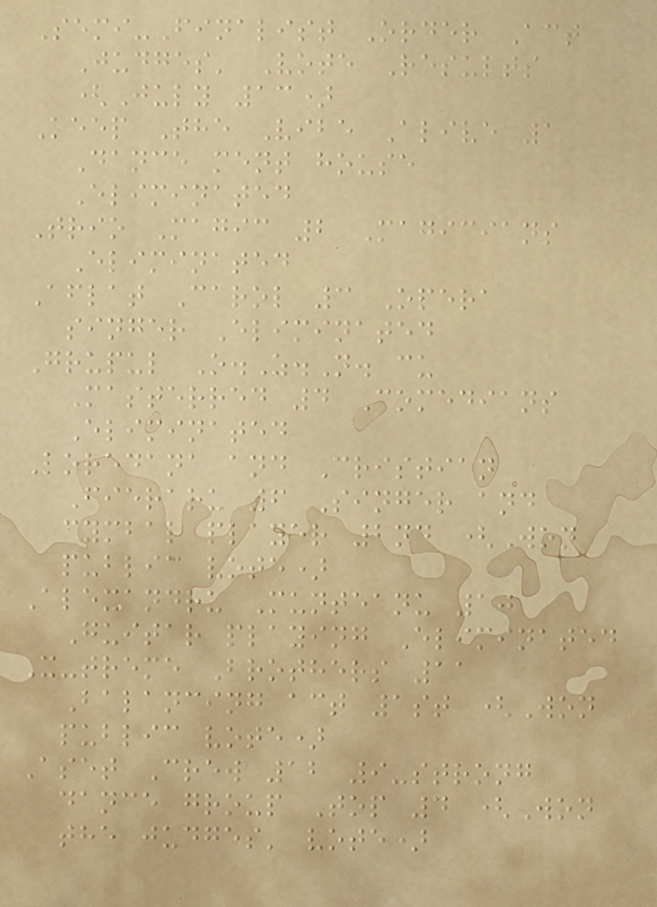Semi-Finalist Order Act
Judges' Vote Results
(July 13)
Keep The Vibe Alive 1
Dance ment house
Eliminated
Trio Magic 2 Magicians
Eliminated
Aflat Carol 3 Opera
singer Eliminated
Grupul O.Z.N. cu
Masterred 4 Comedians
Eliminated
Loredana and Cristian
Fieraru 6 Singer and
cymbal player 2nd (Won
public vote)
Alexandru Munteanu 10
Guitar playing Eliminated
X-treme Brothers 11
Balancing act 1st (Won
public vote)
Aset Crew 12 9-strong
dance group Top 4 (Won
the judges' vote)
